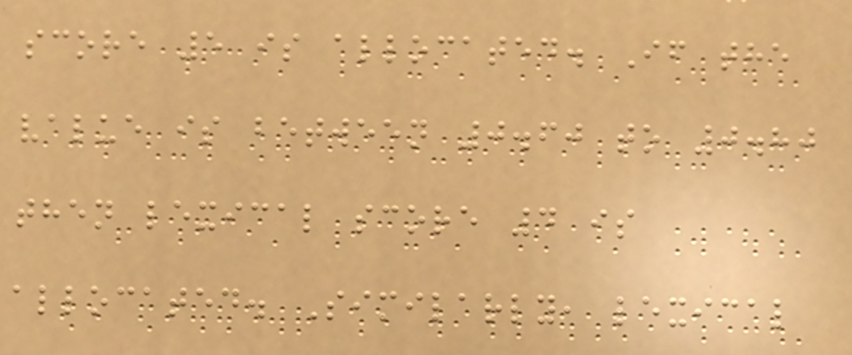score 5 is allocated. If the
value is between 0.60 to 0.80
then lexical score 4 is
allocated. Similarly, lexical
